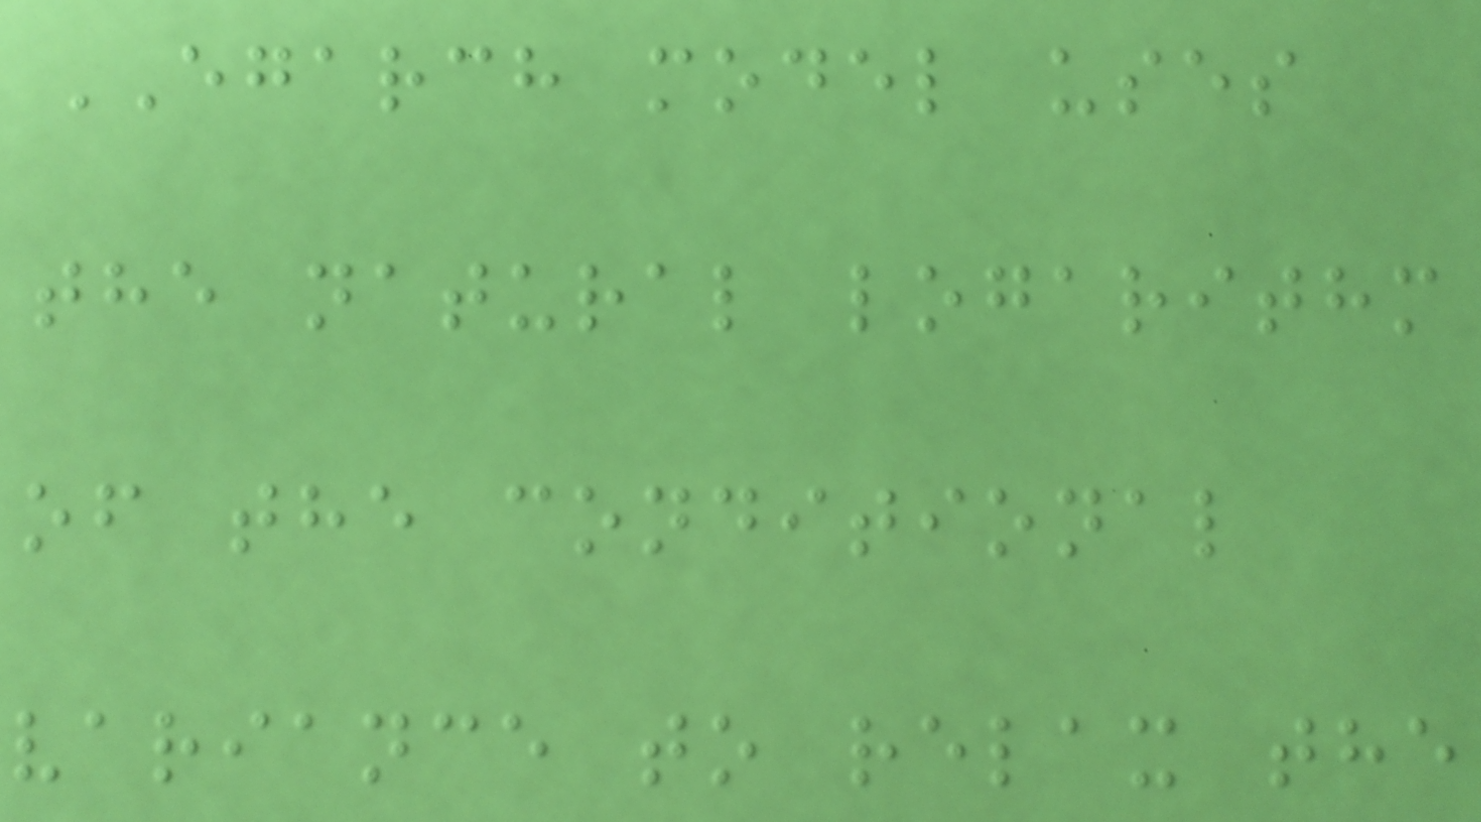EGARCH model uses
the natural logarithm
of the conditional
variance to relax the
